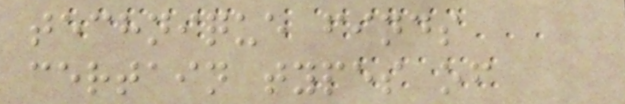technique finds
certain types of
